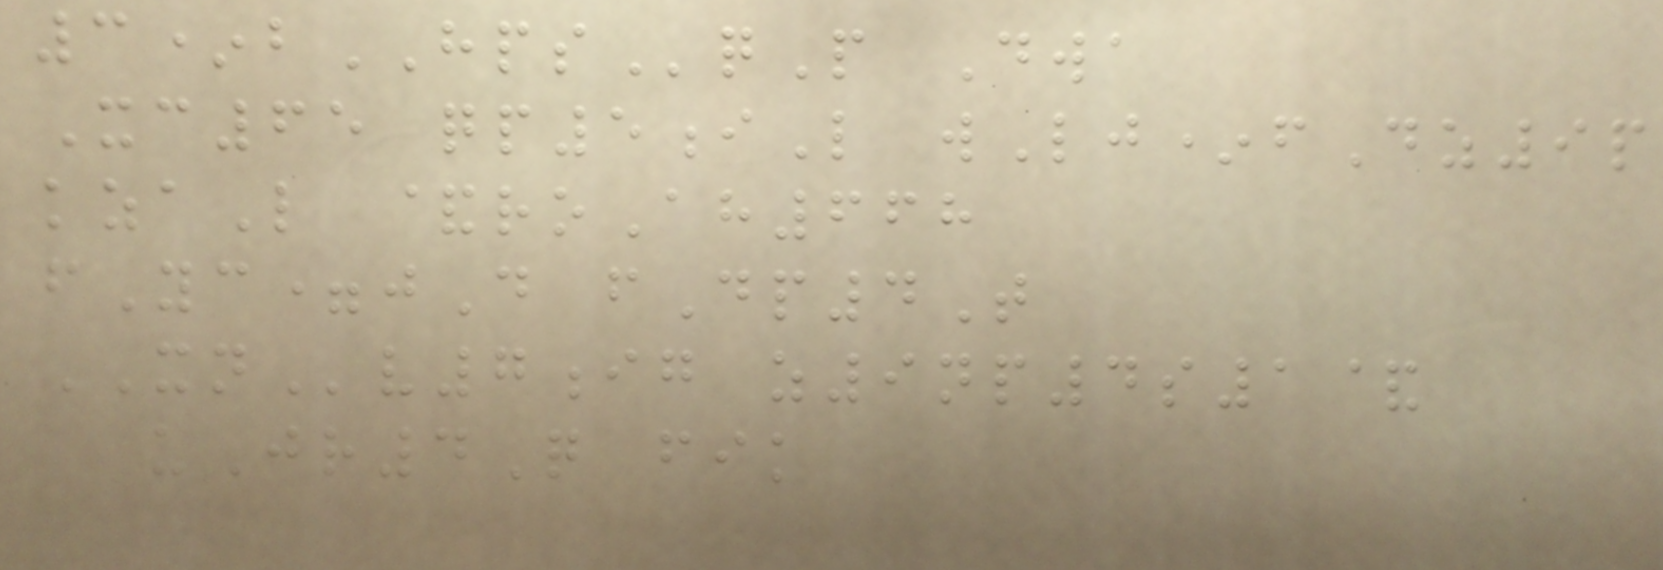3*bHPSqP Dwa
Xc65 qp5iL wLj*fDz9p
kzaL &roAh668
fYc=jD fDp4T
XNv7ig z9np4s1&
uJr4Q fik
